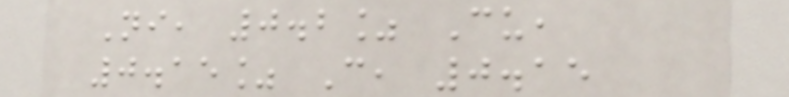Ni, 0.2% Cu,
0.15% C, 0.15
